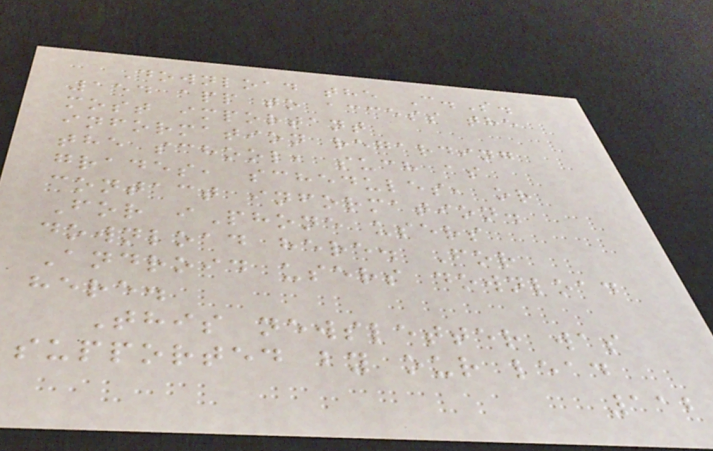Download the C.S.
154 app to access the
most important
information regarding
the school, such as
grades, schedules, or
contact information.
For iPhone users
download here. For
Android users download
here.
This newsletter was
supported by our lead
112
